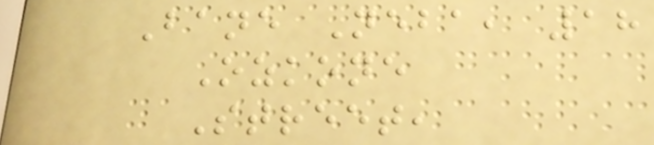Bane Neba, 18
Ozkone
Street,
